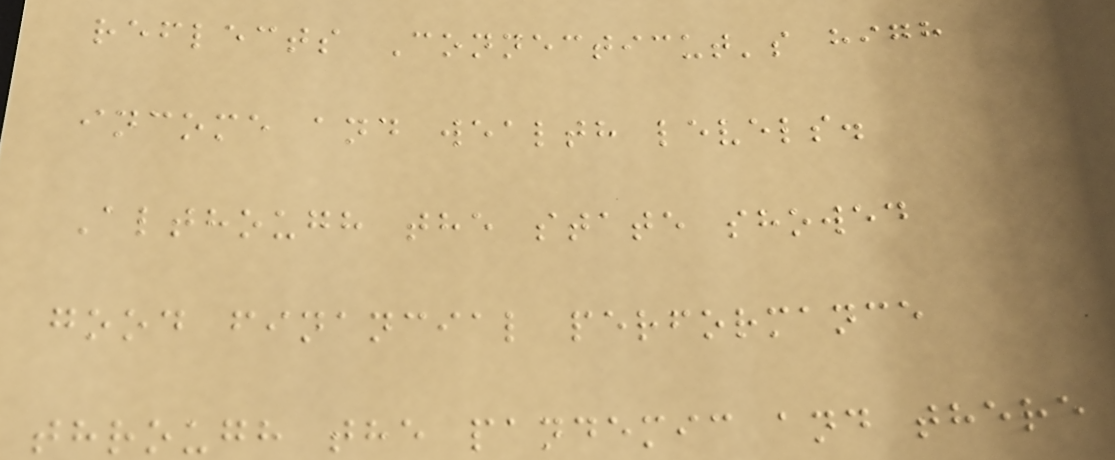reflects Connecticut's high
income and wealth levels.
Although the state showed
good financial performance
through the pandemic and there
